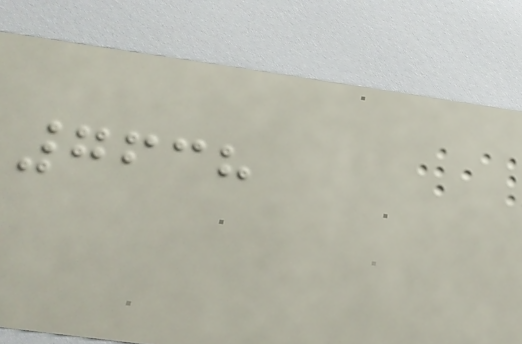7638
